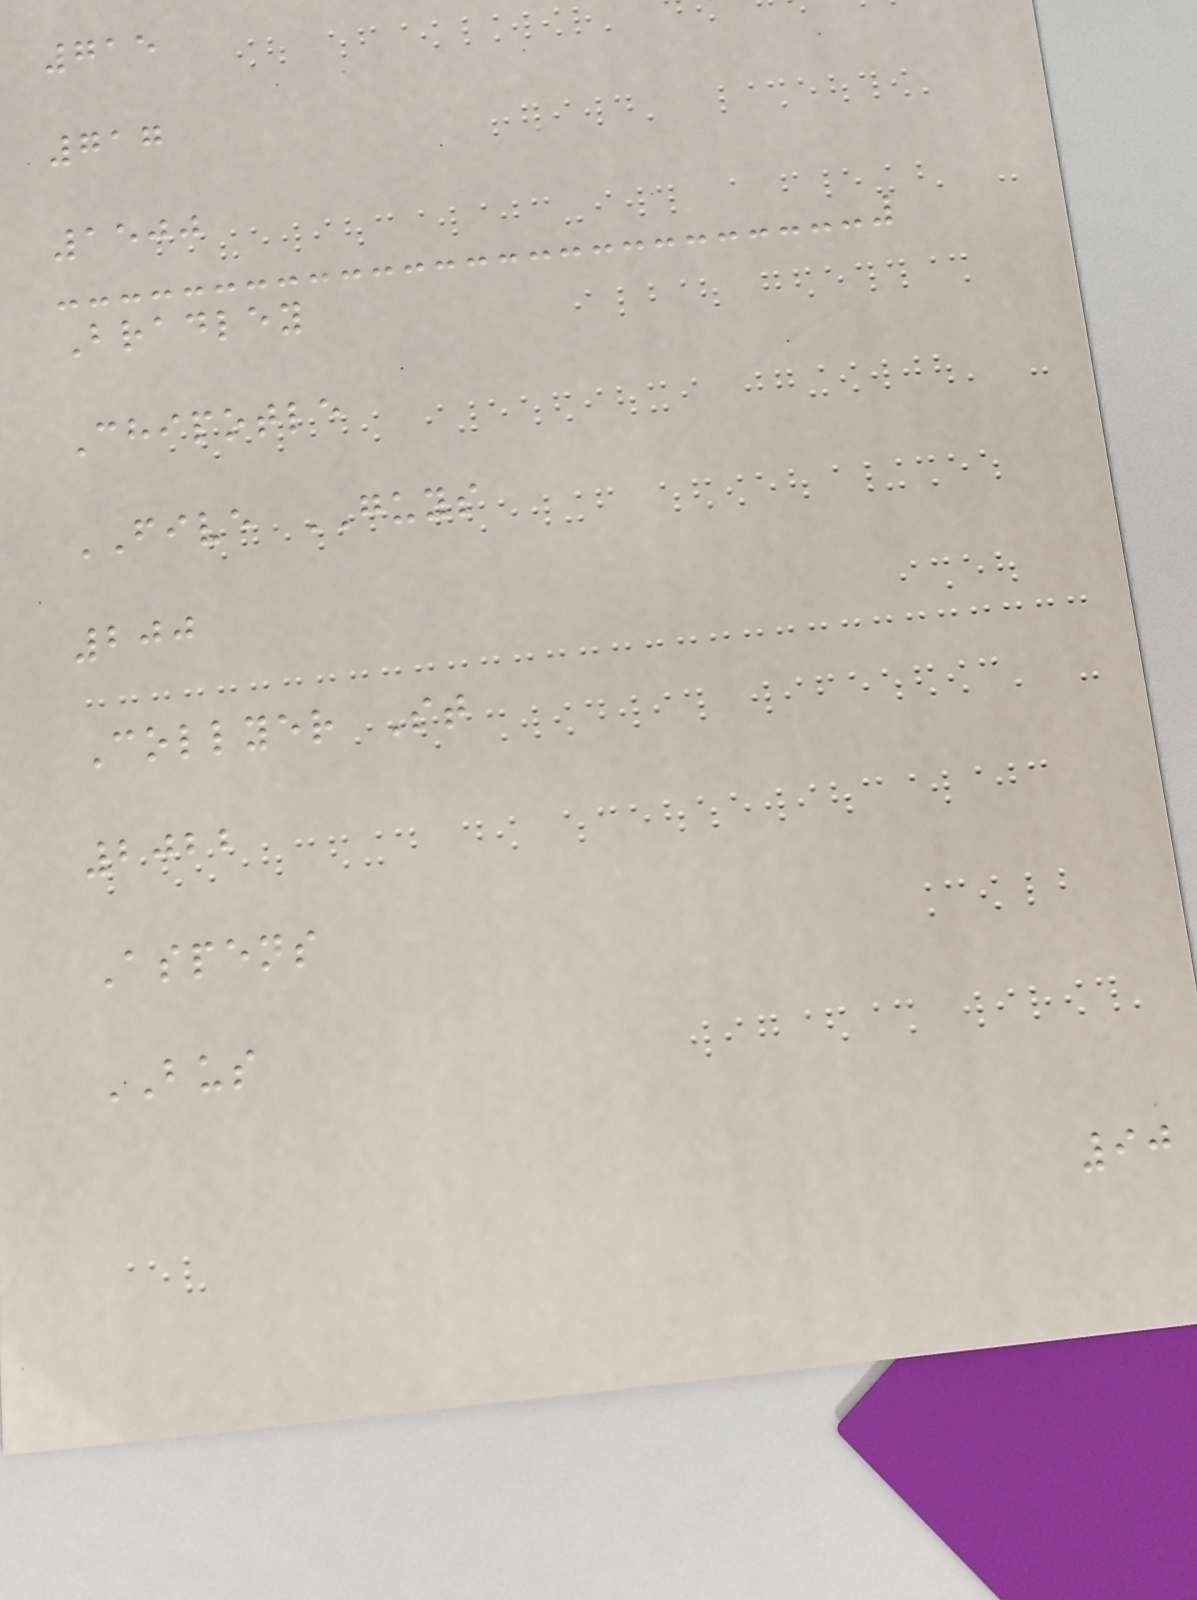715
717
1500
Bradley
Chipotle
FIVE GUYS
200
Collyer St
2022
Aspens
BUS
90
